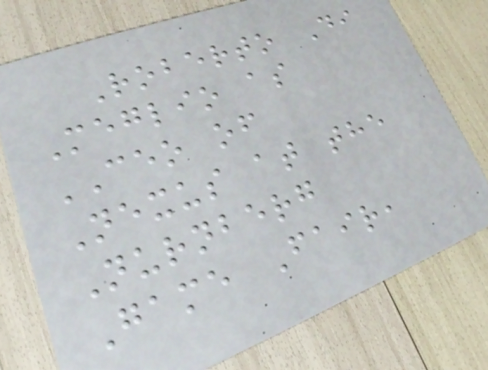Roberto Di
Meglio as
CEO of
Nexus at the
Nurnberg
Game Fair,
